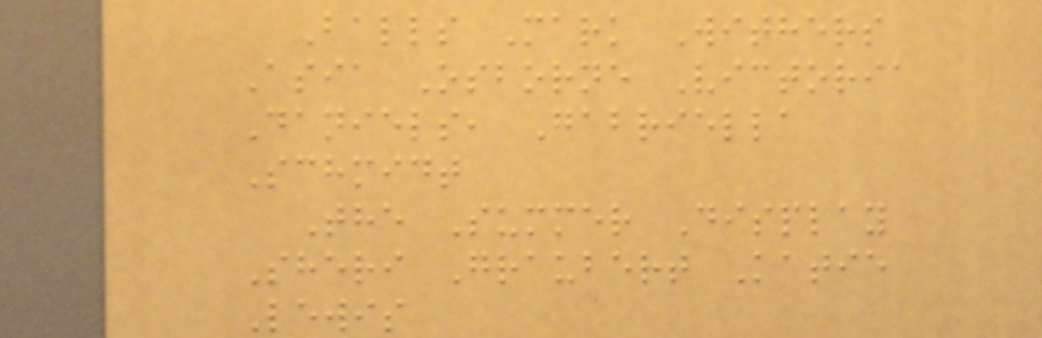Balls Mark Withers
Asia Osborne Victoria
Daniels, Gabriella
Schmidt
The Summer Display
Sheri Graubert Katie
Lewis
